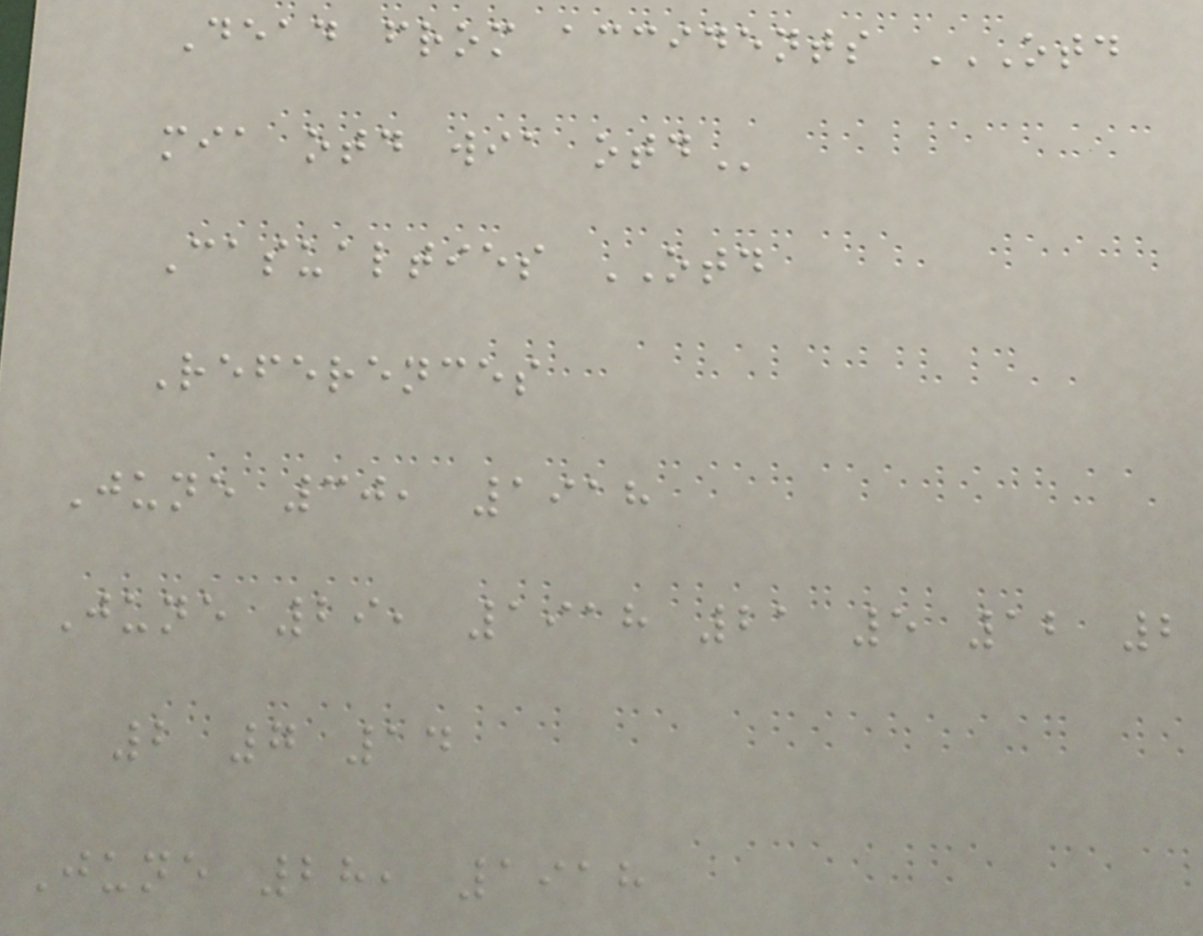Dead from accidents OTD
MIA OTD WIA OTD
Casualties OTD
References
June 30, 1918
June 29, 1918 21 5 12 2
2 7 14
June 28, 1918
